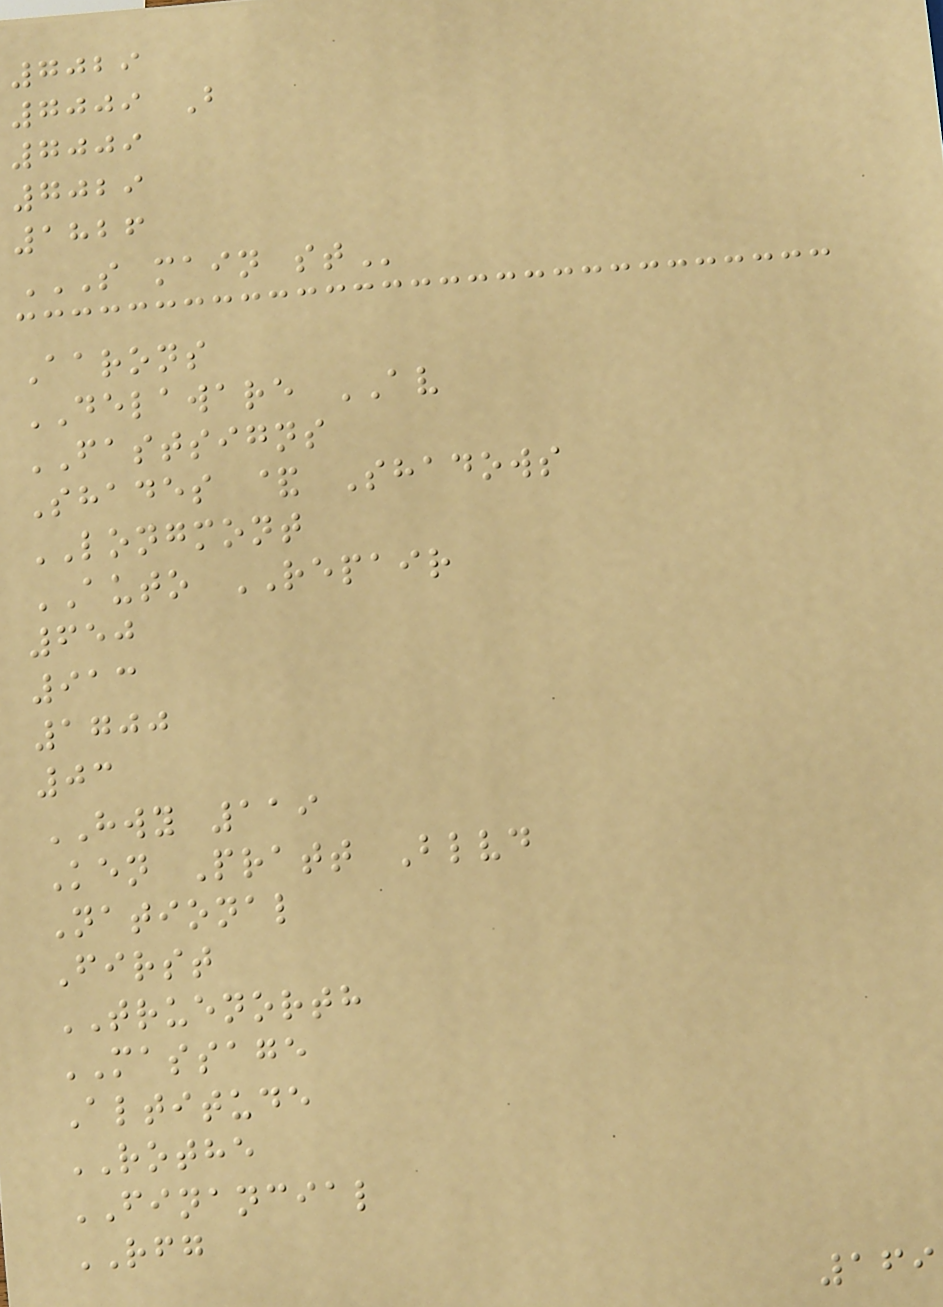7029
7009 B
7009
7029
1826
S MAIN ST
Aarons
DELAWARE AV
FASTSIGNS
Shades & Shadows
LONGMONT
AUTO REPAIR
650
913
1700
03
HWY 119
Ken Pratt Blvd
National
First
TRUENORTH
MASSAGE
Altitude
ROTHE
FINANCIAL
RFG
169
